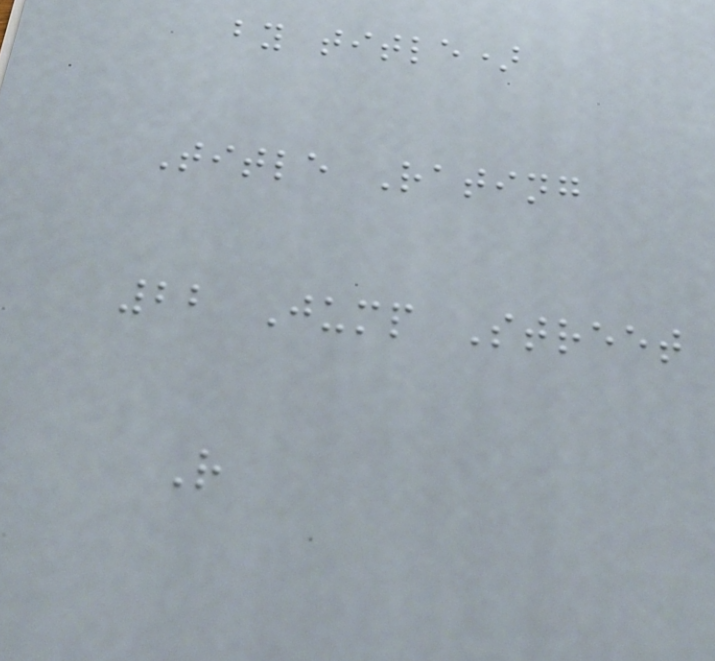by title)
Title Rating
22 Jump Street
R
